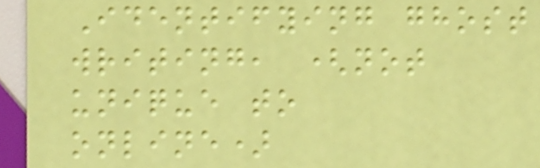Identifying ghost
writing, (not
unique to
online)
